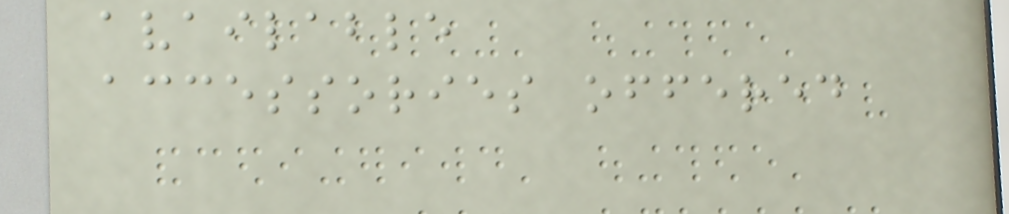available
accessories offered
